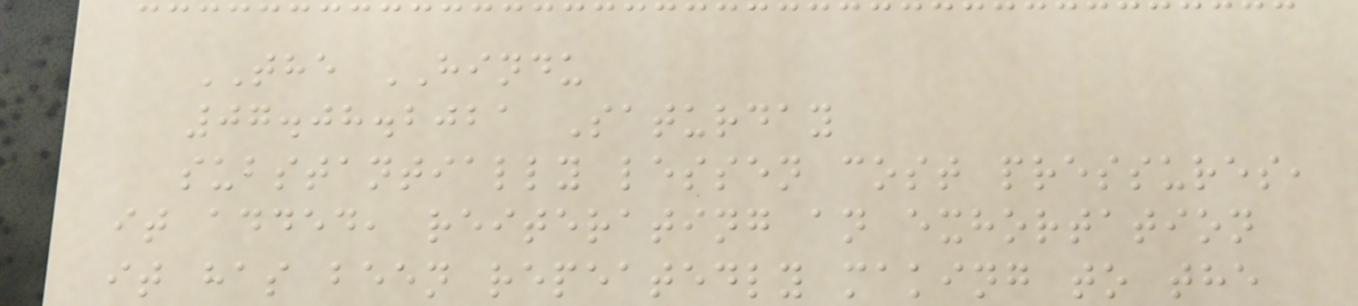THE HINDU
07.08.2021 Saturday
substantially lessen cost pressures,
it added, reiterating an exhortation
it has been repeatedly making to the
